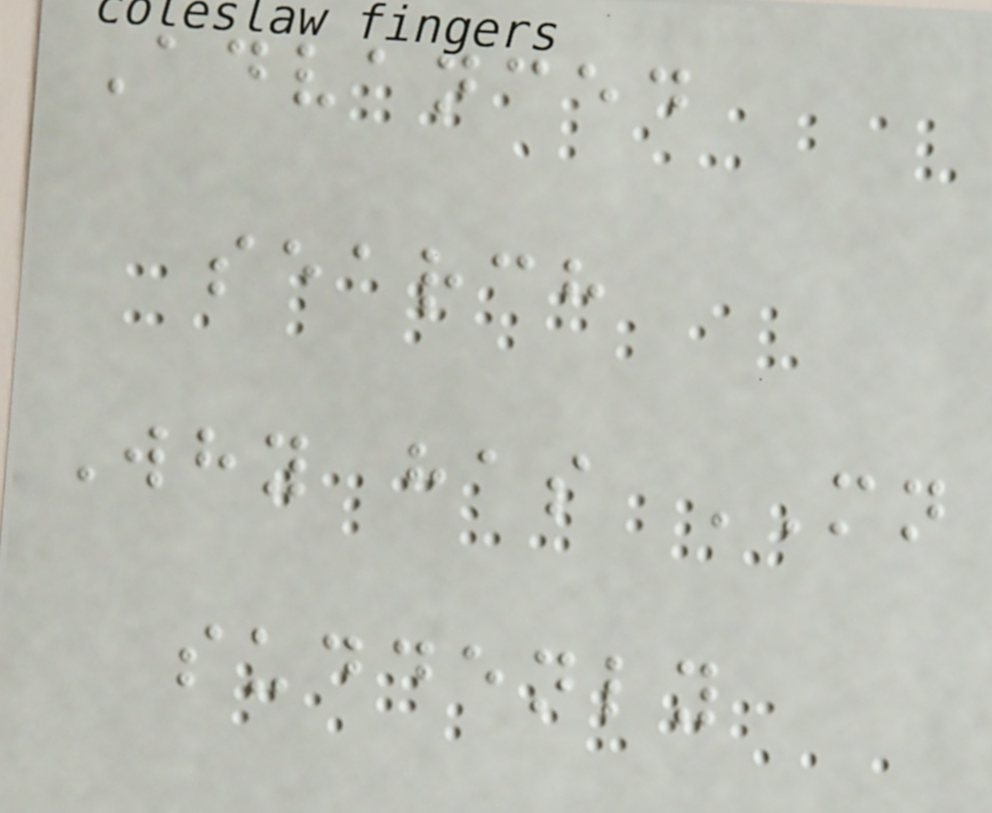Advanced
search
Why has MN
suddenly
